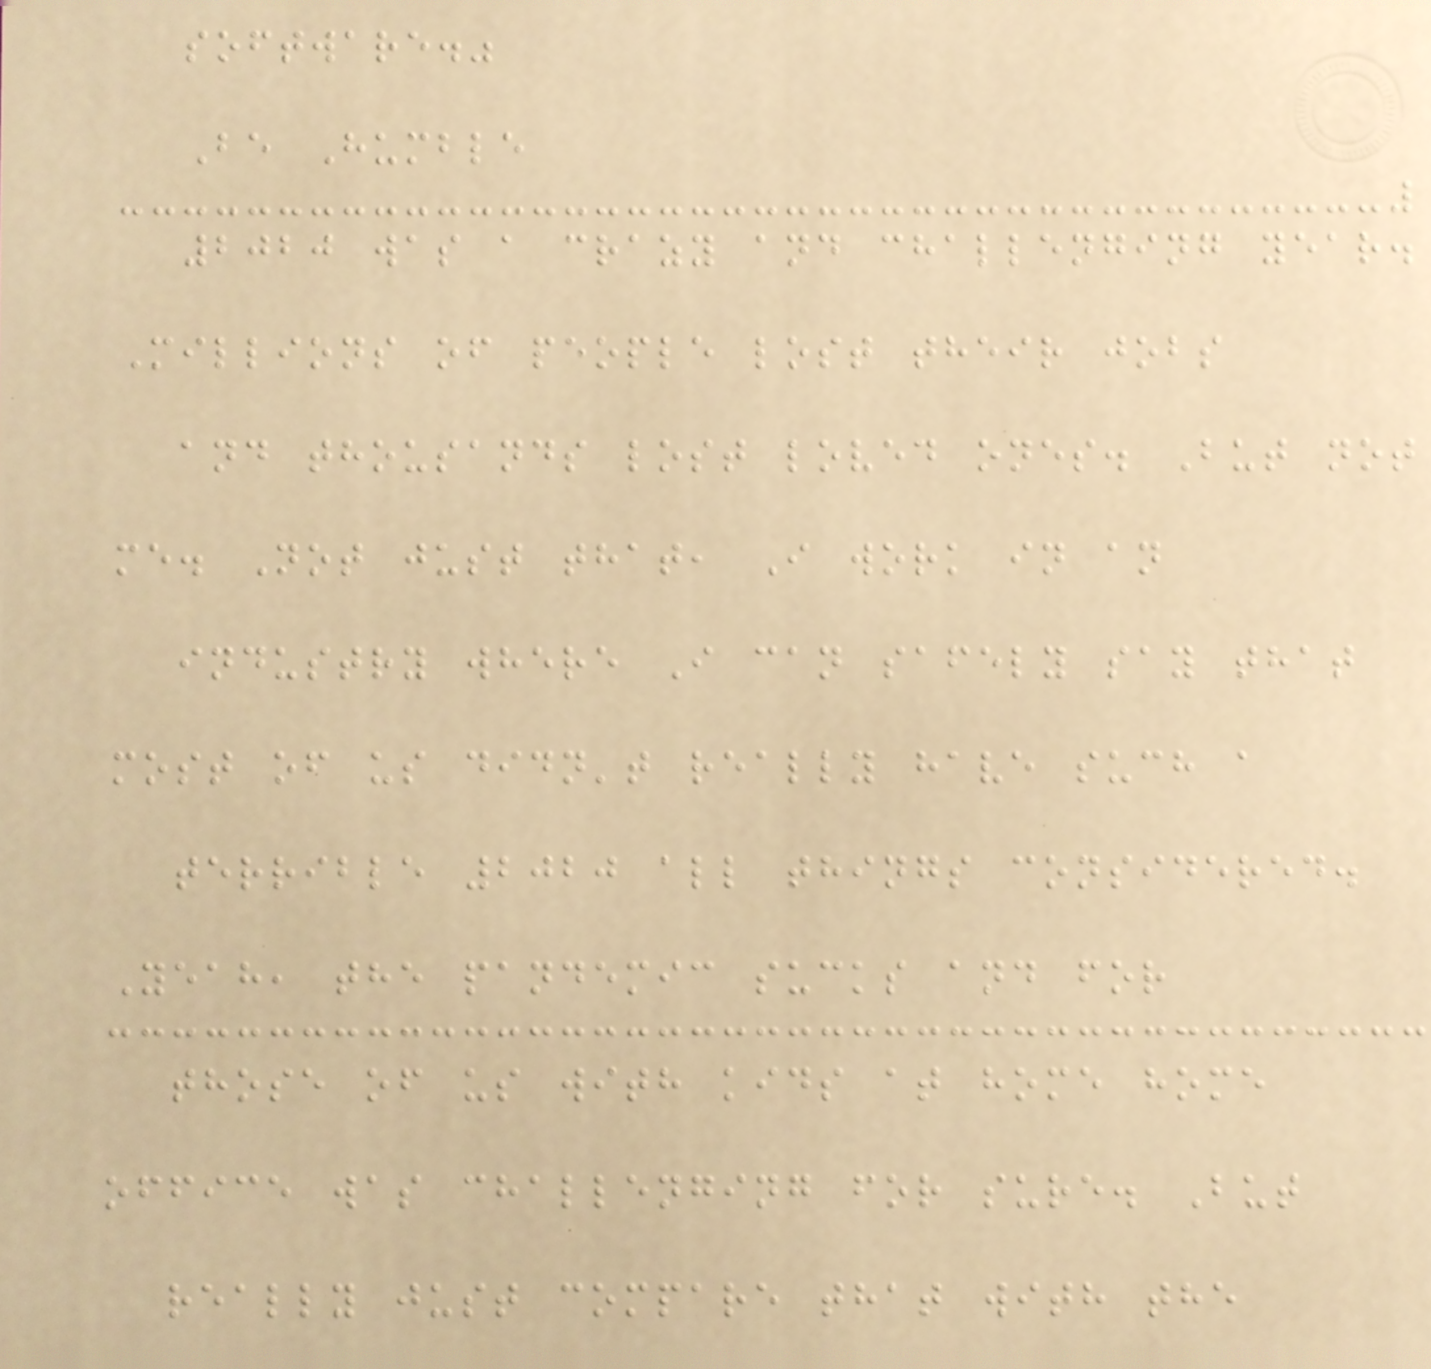software."
Be Humble
2020 was a crazy and challenging year.
Millions of people lost their jobs
and thousands lost loved ones. But not
me. Not just that, I work in an
industry where I can safely say that
most of us didn't really have such a
terrible 2020 all things considered.
Yeah, the pandemic sucks and for
those of us with kids at home home
office was challenging for sure. But
really just compare that with the
